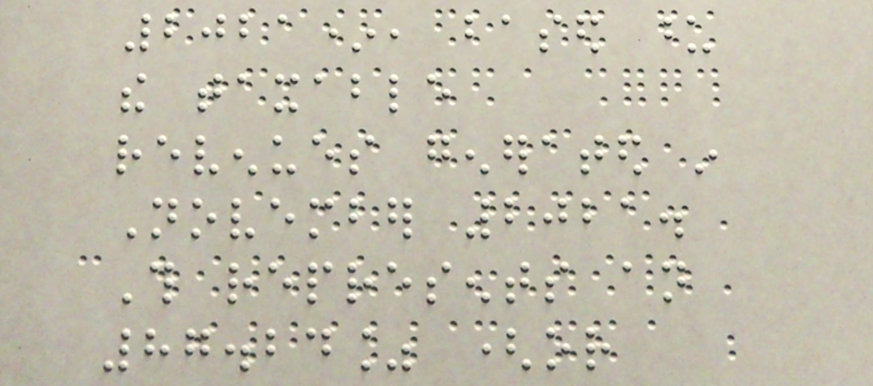2021*, based upon
the taxable
revenues generated in
November 2021.
This represents an
87.24% (or
